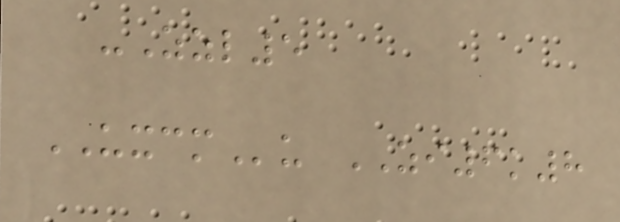-Zzl5
UXCMu ZI6k8
